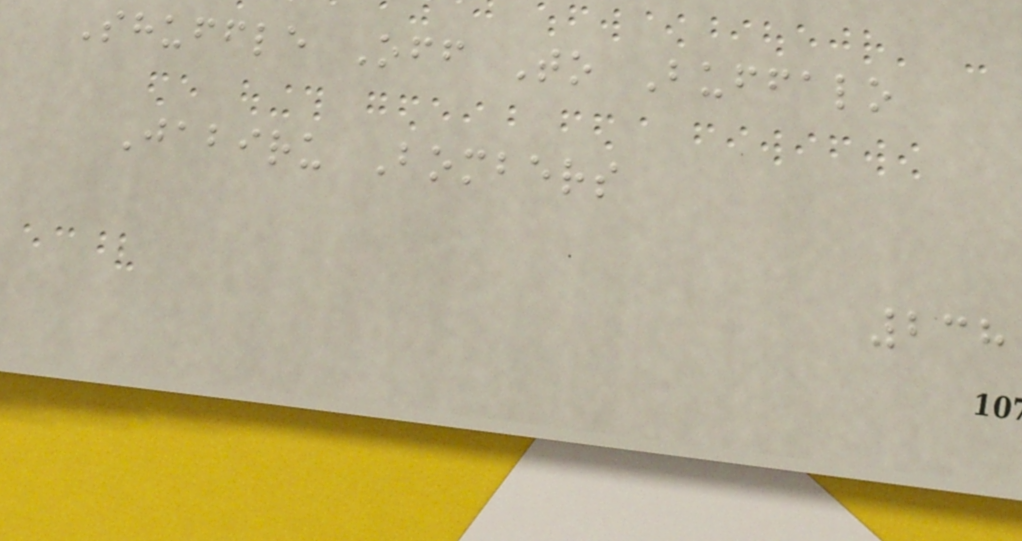Shuffle Off To Buffalo
Jabiru Bombers
238
